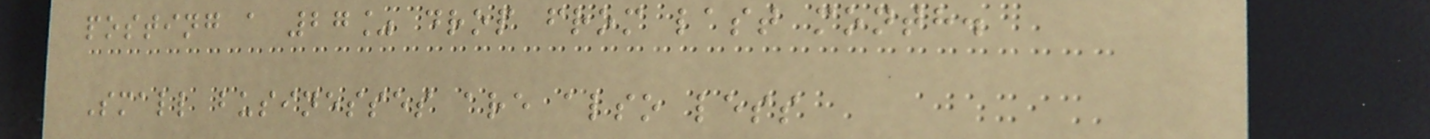posting a 27% drop from last month.
Small businesses are also less
